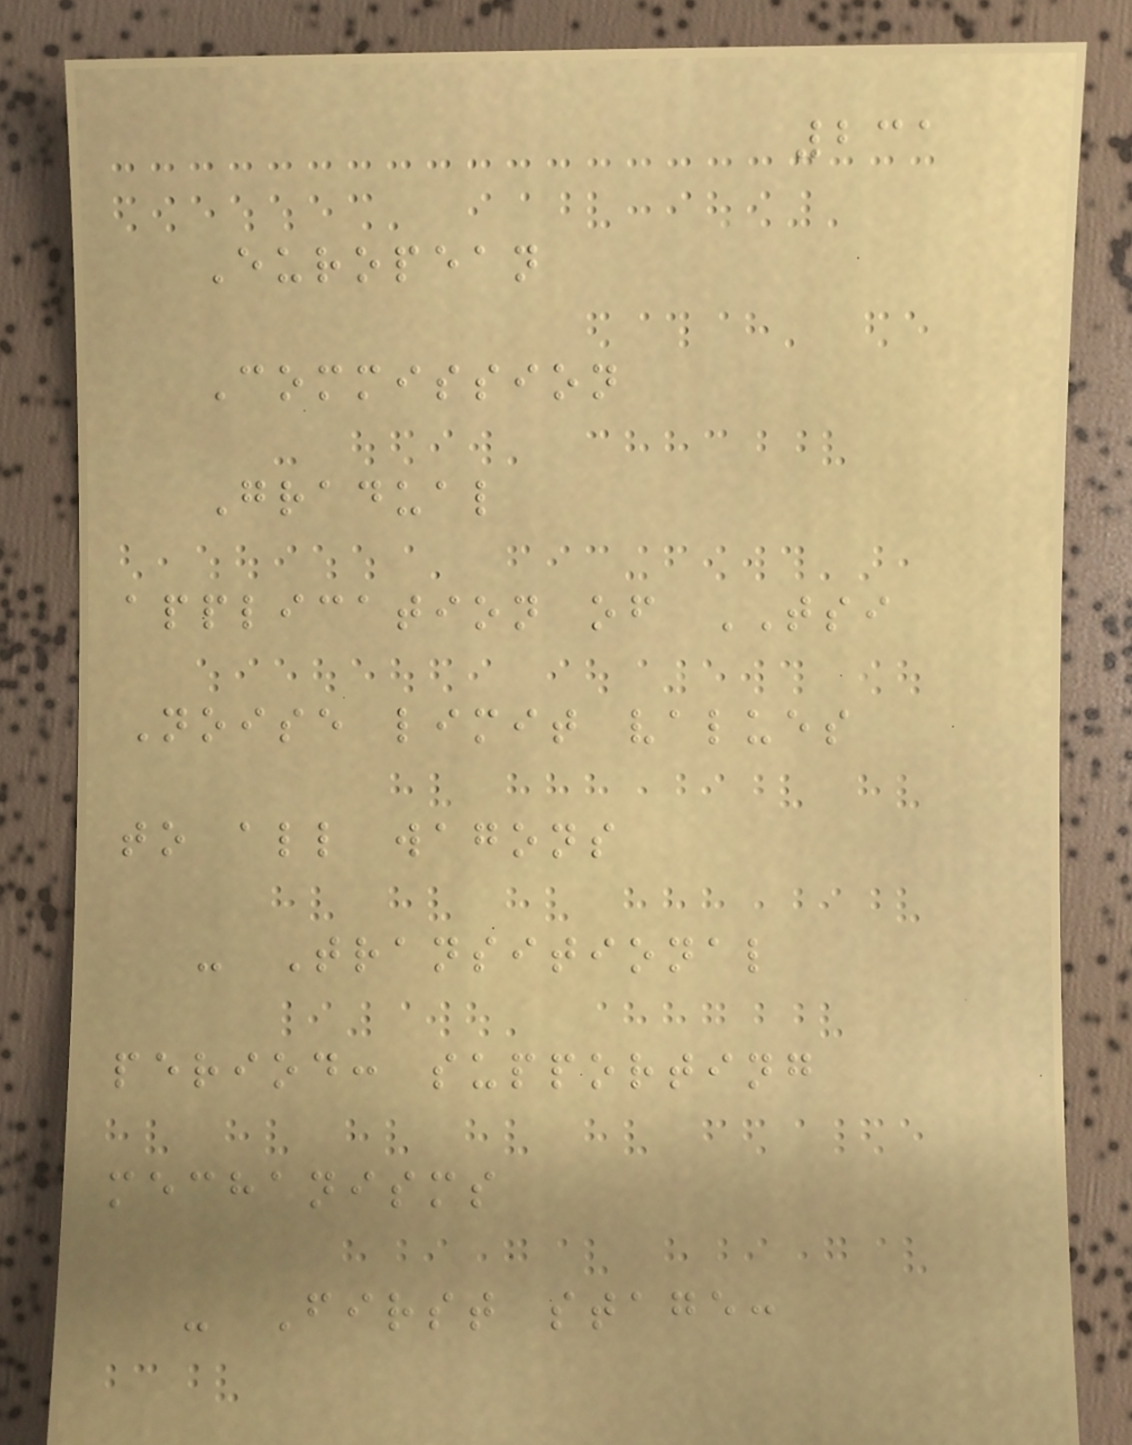231
European
Commission
Gradual
application of TSI
Noise limit values
to all wagons
- Transitional
period: supporting
mechanisms
- First stage:
